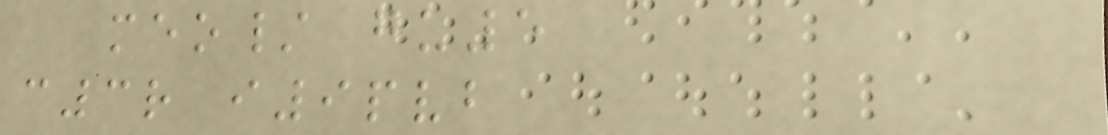meo/ gu5
c3r i9pvb
